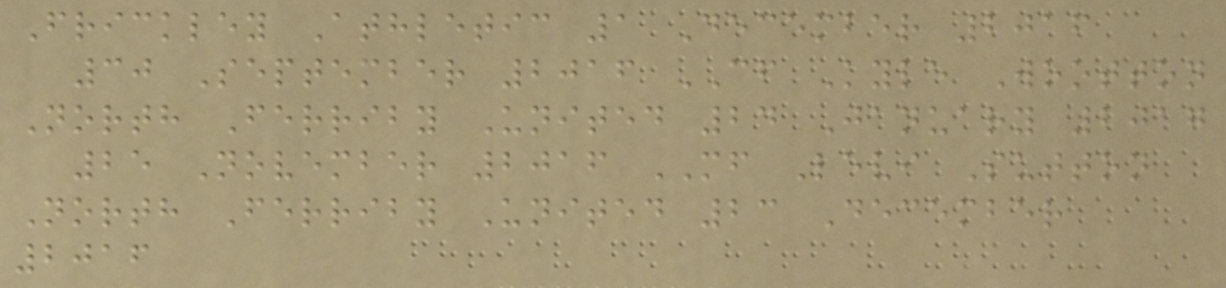Frickley Athletic 1 December 2016
30 September 2016 CF Kyle Wootton
North Ferriby United 24 January 2017
25 November 2016 MF Levi Sutton
North Ferriby United 23 December
2016
